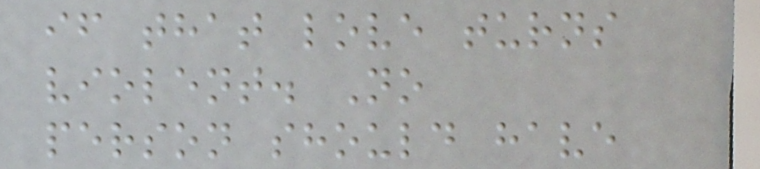if that love turns
violent. No
person should have
